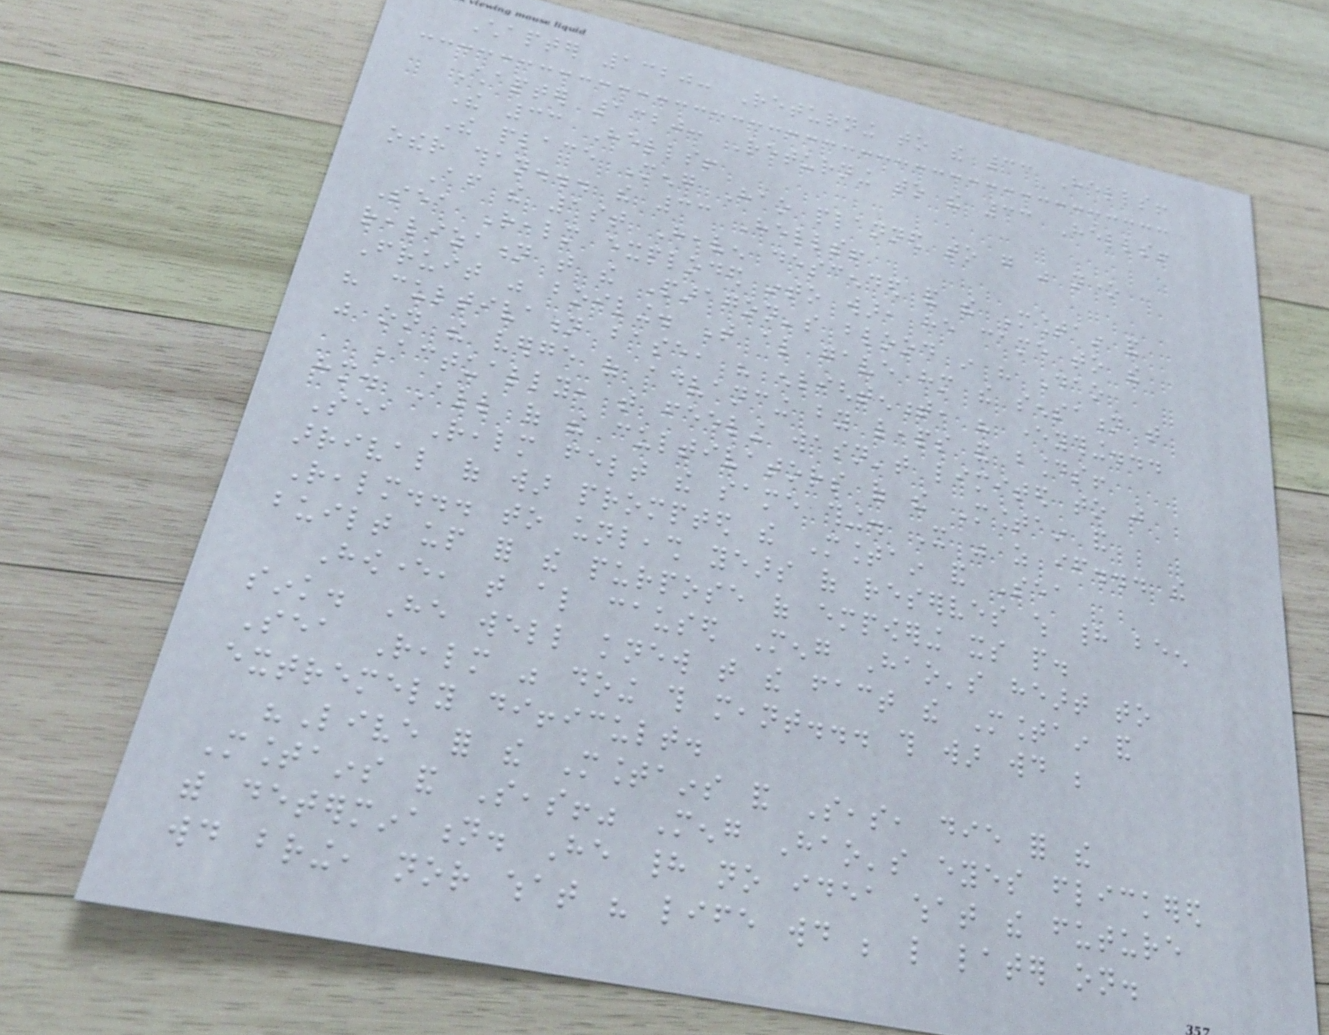Chapter 1320: Returning to the 33 Hells!
Chapter 1320: Returning to the 33 Hells!
The 33 Hells!
The place Meng Hao planned to go was none
other than... the 33 Hells!
After the 1st Heaven descended and the Mountain and
Sea Realm exploded into war, he came to the
realization that the Paragon's blood in his Dao
Fruit was boiling. That also gave him the sensation that
his cultivation base, his enlightenment, his everything...
was on the verge of advancing by leaps and bounds!
Actually, that feeling wasn't limited to just
him. All of the cultivators of the Mountain and
Sea Realm felt the same thing. It was as if... the
arrival of war prompted the Mountain and Sea
Realm... to unleash years of reserves which had been
built up for the purpose of empowering its people.
However, that also caused Meng Hao's heart to
sink. He well knew that the fact the Mountain and
Sea Realm was doing this meant... this war would be
extremely difficult.
"Live for the Mountains and Seas, die for the
Mountains and Seas!" Meng Hao's eyes flickered
with determination. He had no idea what the future
would bring, nor what his life would be like later on.
